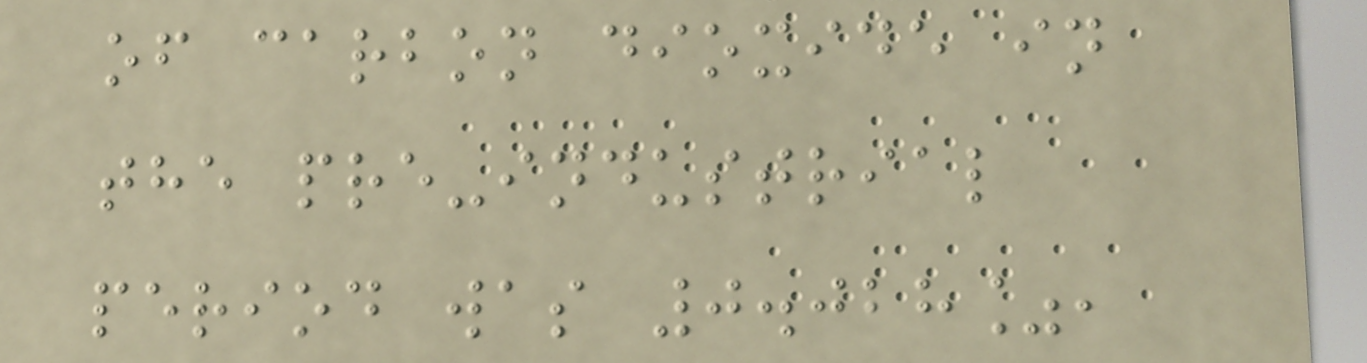of carbon dioxide in
the pre-industrial
period was 0.028%,
